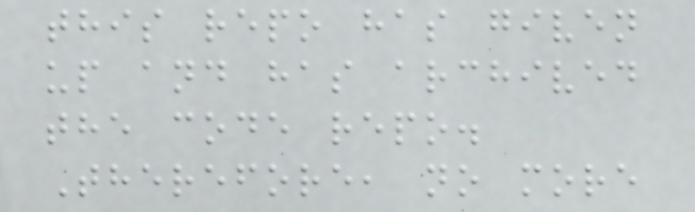this repo has given
up and has archived
the code repo.
Therefore, no more
